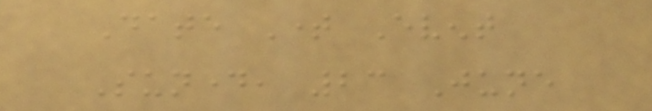Date Time Event
Sunday, 23 June
